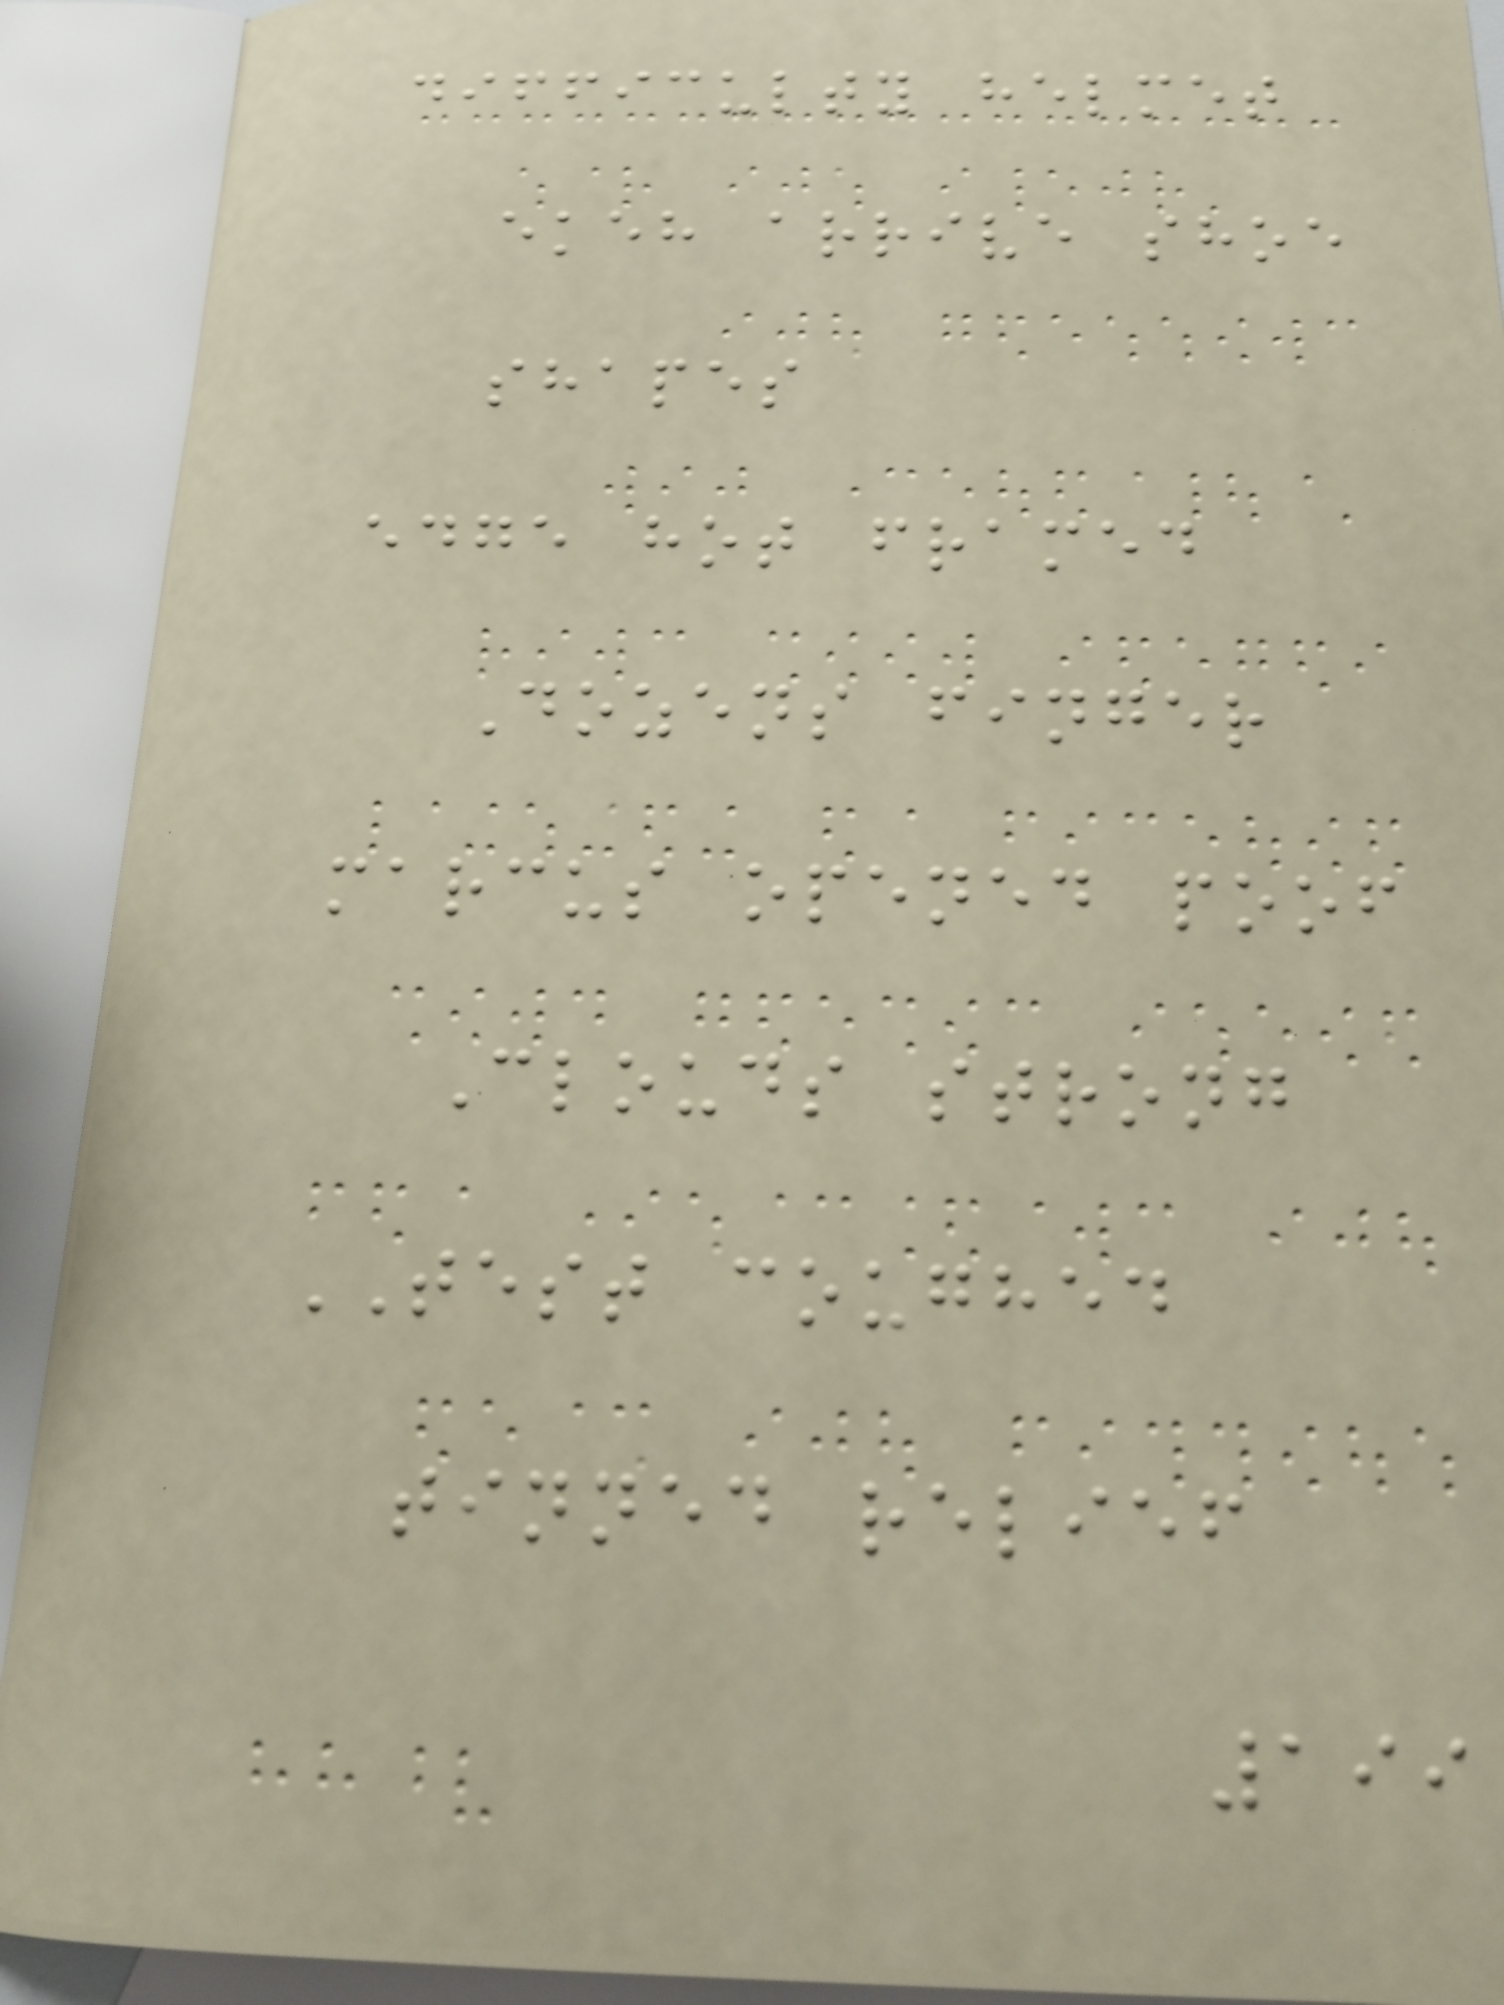difficulty helmet
ekeh arrive shoe
shapes
edge hot framed
Dozens finger
marcus opened poof
Clouds strong
TEST coughed
tinned relief
199
